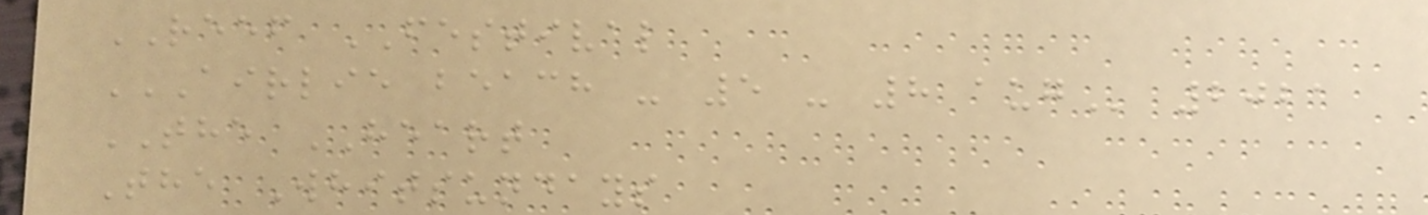REEF FESTIVAL
AIRLIE BEACH - 5 - 8 AUG 2021
THE HEART
The Whitsundays
